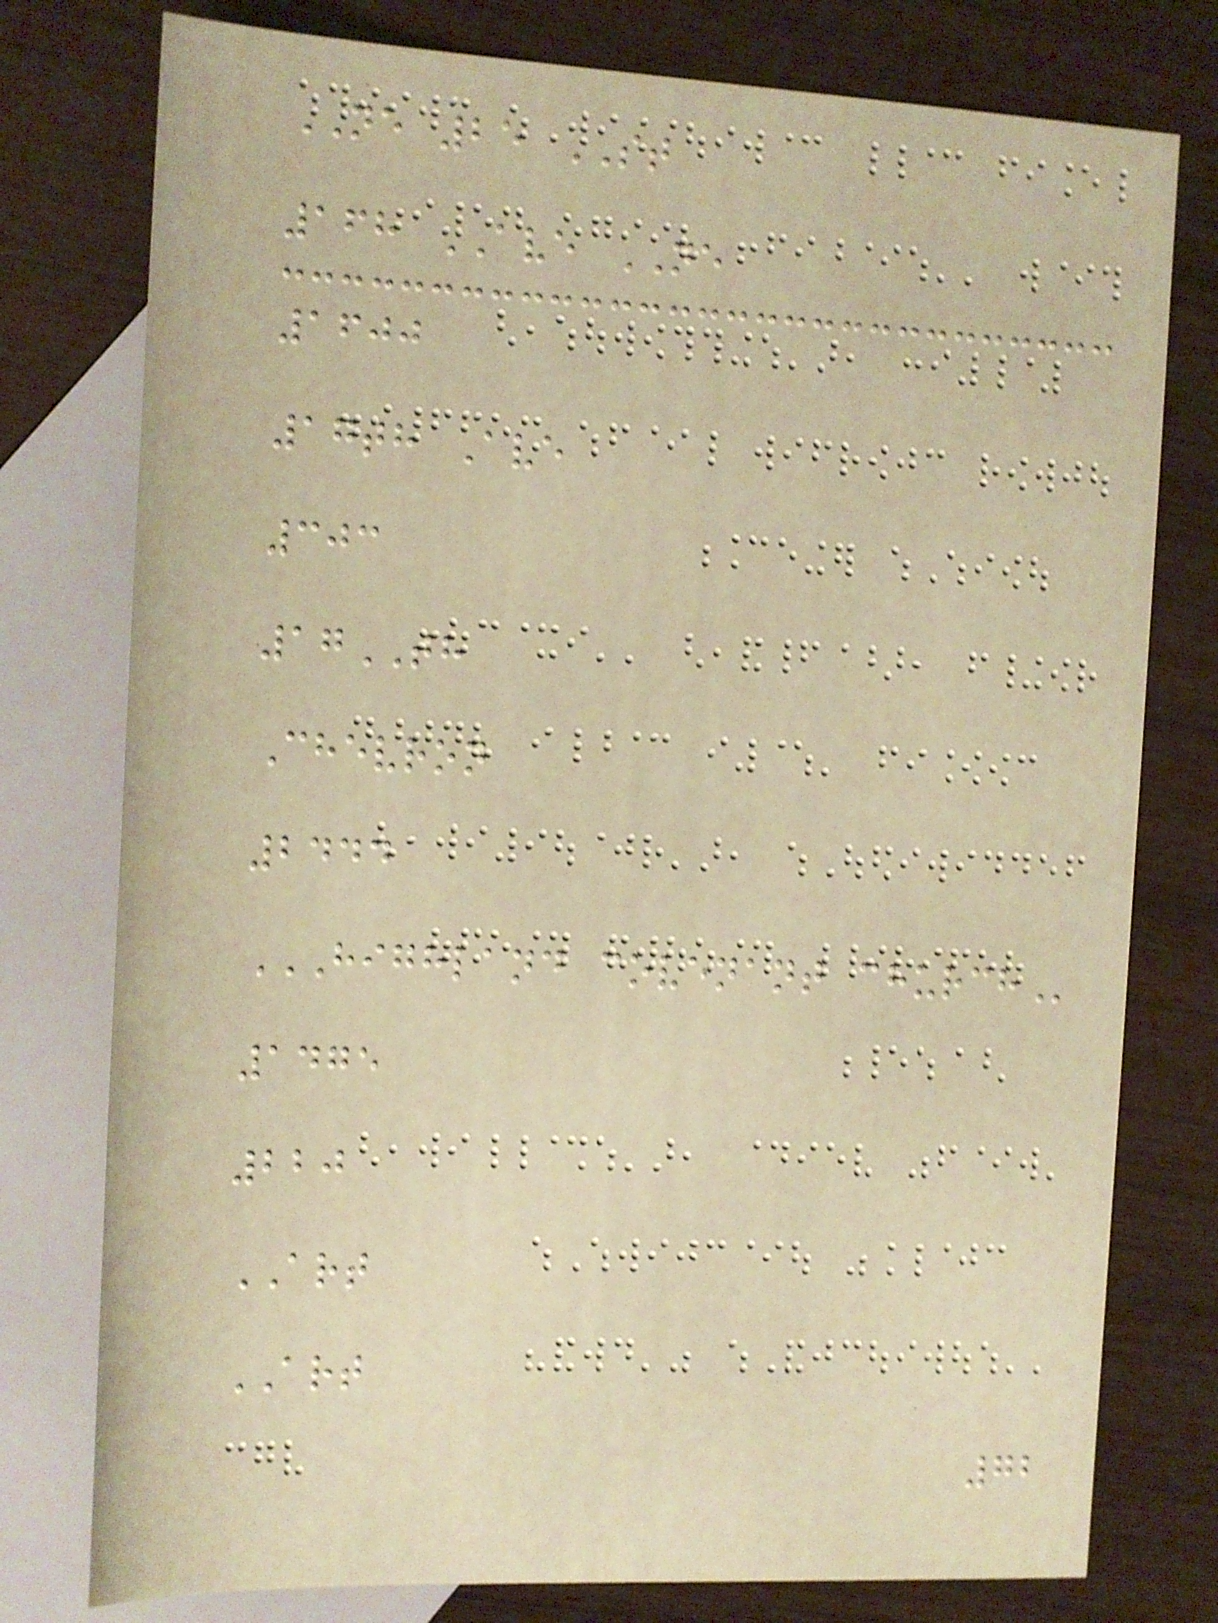NE 25 ST
168 AVE NE
1600
17th Ave
303
17TH
Chevron
2444
HIGHLAND COVENANT CHURCH
1475
220
ART
ART
72
